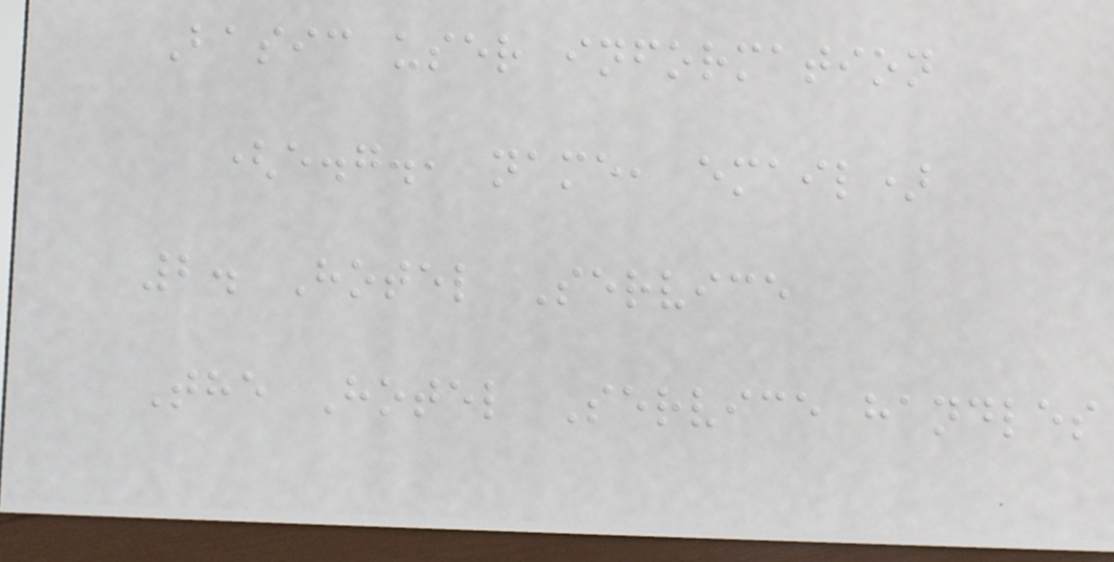Basic user information
(e.g., name, email)
2. Hotel Service
The Hotel Service handles
